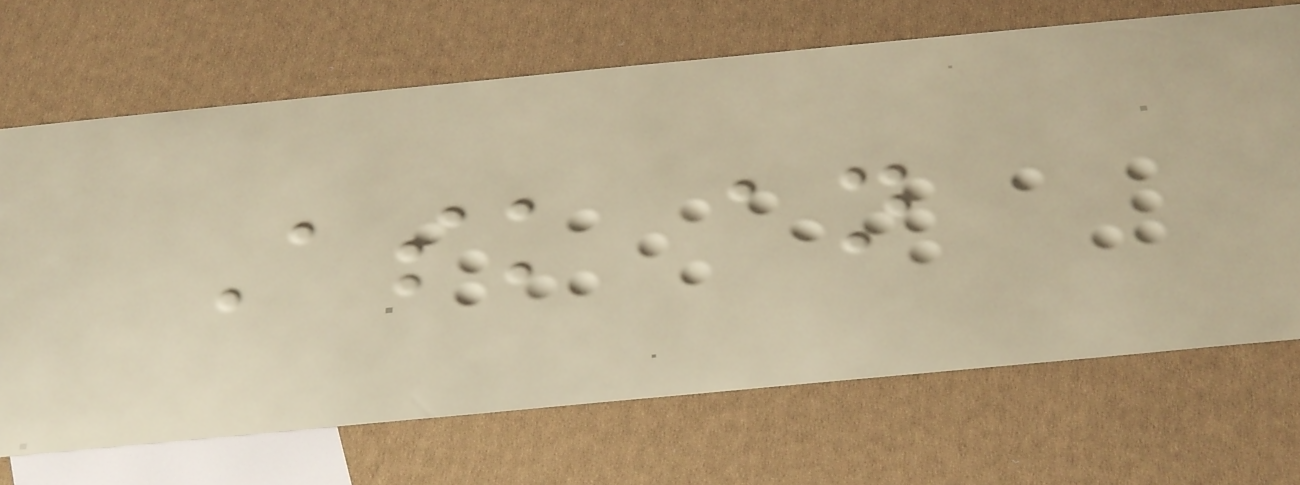Ask an
